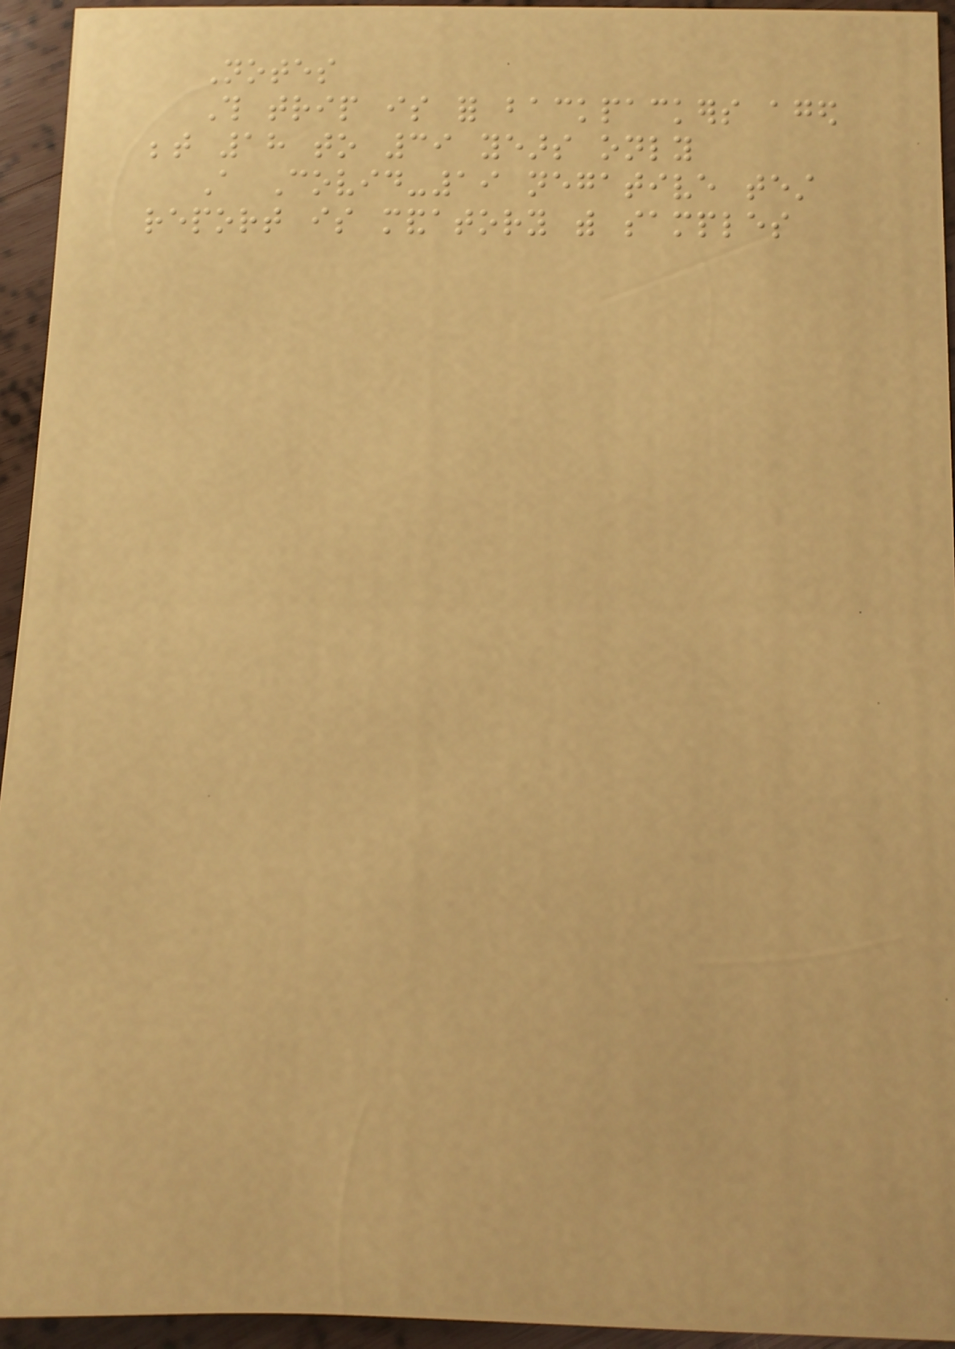Notes
This trip is for backpackers aged
between 18 to 39 years only
A Covid-19 negative test
report is mandatory with samples
